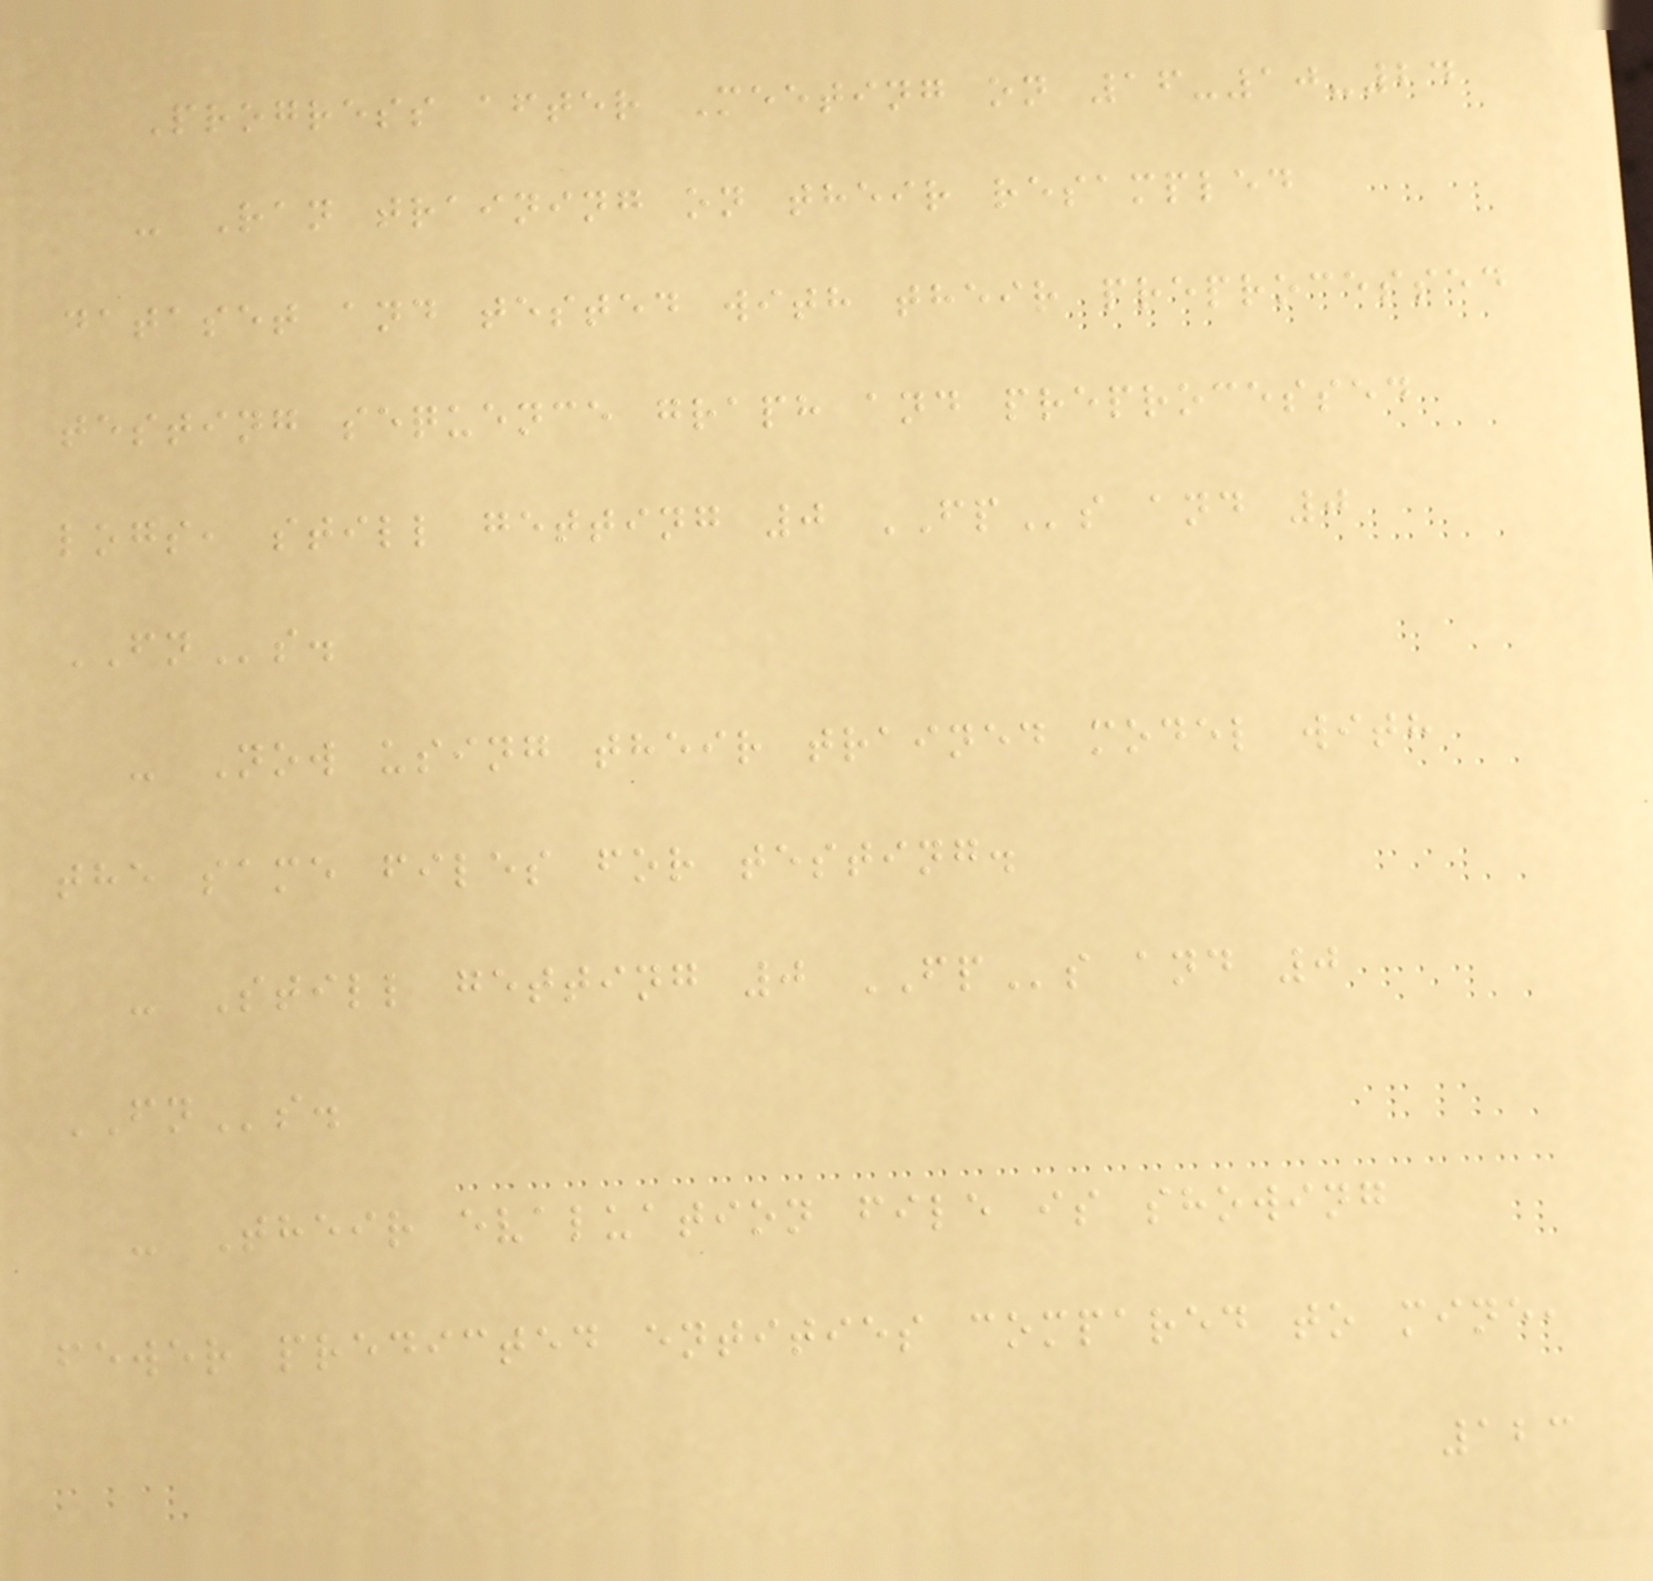Progress after Meeting on 16-10-24
- Ran training on their resampled
dataset and tested with their preprocessed
testing sequence graph and preprocessed
logs, still getting 0 FPs and 0
FNs.
- Now using their trained model with
the same files for testing.
- Still getting 0 FPs and 0
FNs.
- Their evaluation file is showing
fewer predicted entities compared to mine,
123
